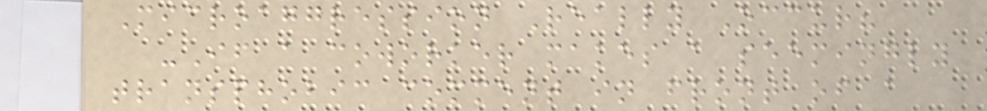Microaggression Really Occur?
-If a coworker makes a seemingly
transphobic comment in front of a
